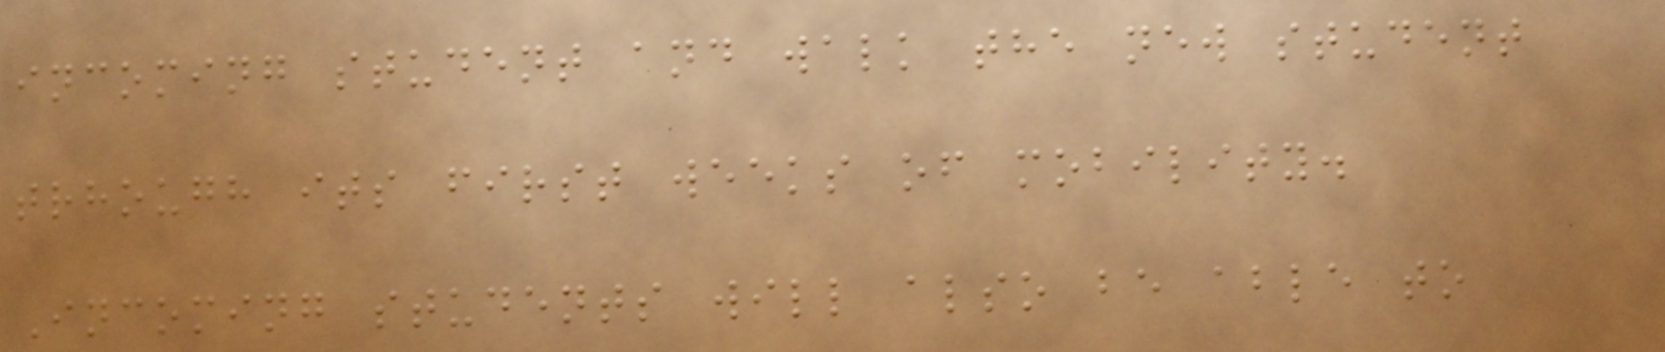incoming student and walk the new student
trhough its first weeks of mobility.
Incoming students will also be able to
